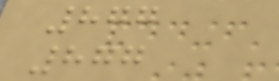877
877
